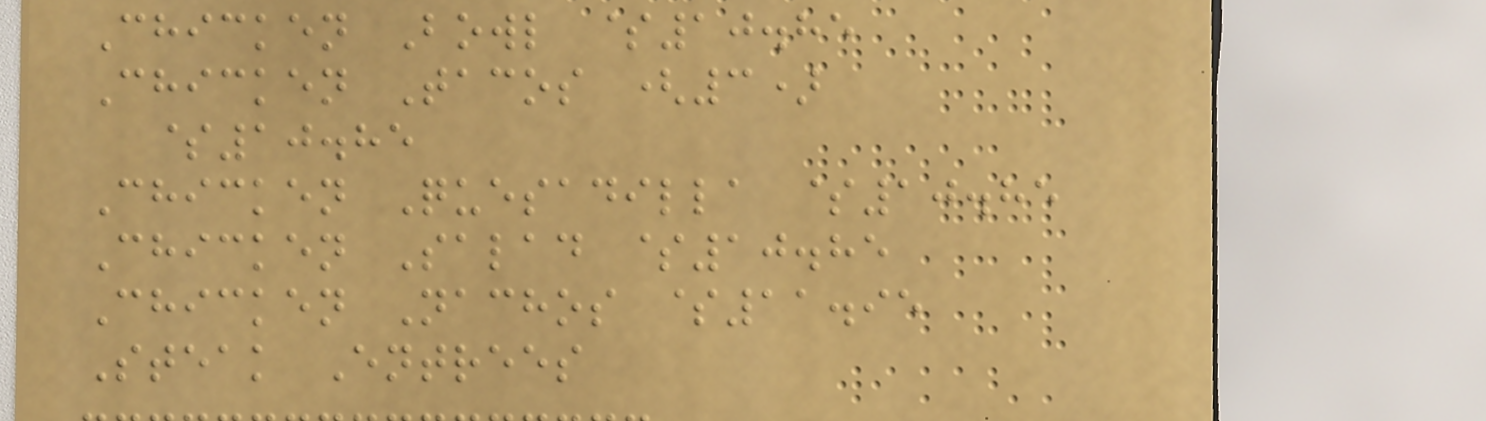Chicken Bowl $10.85
Chicken Tacos (3)
$10.85
Chicken Quesadilla $10.85
Chicken Salad $10.85
Chicken Nachos $11.95
Steak Entrees
